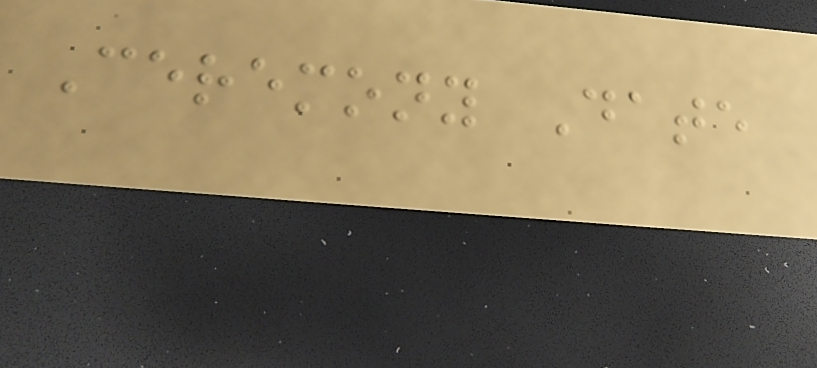Ceremony Date
